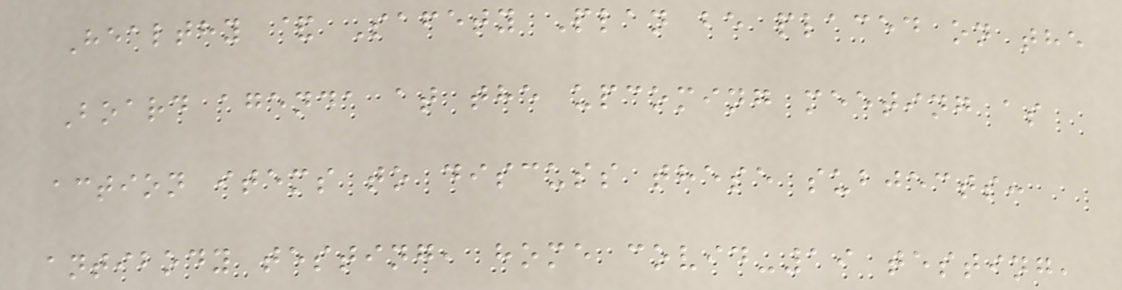Healthy & Safety Plan be placed on the
Board agenda at the upcoming meeting as
action items to discuss these subjects:
antibody testing, home covid-19 testing,
